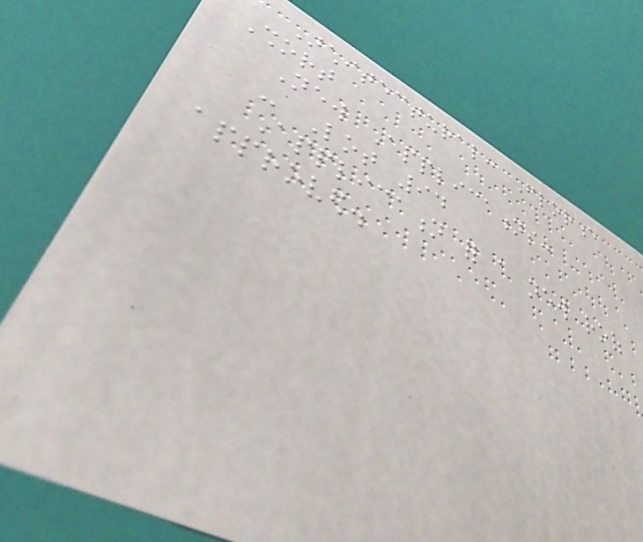Architectural: Florence
Short
New Applications:
- Lot 94
Application for a new roof
approved.
